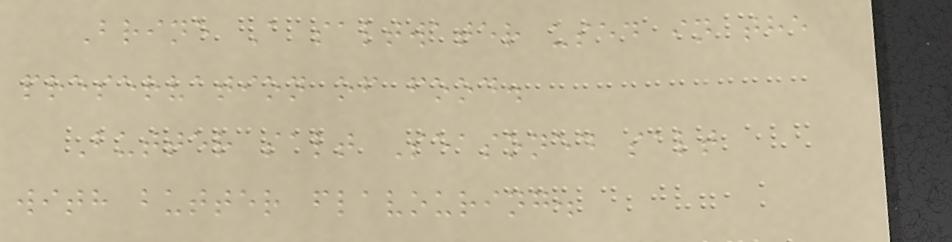Brine A saltwater used in the
preservation of food.
Butter salt Seasoned salt
with butter flavouring.
